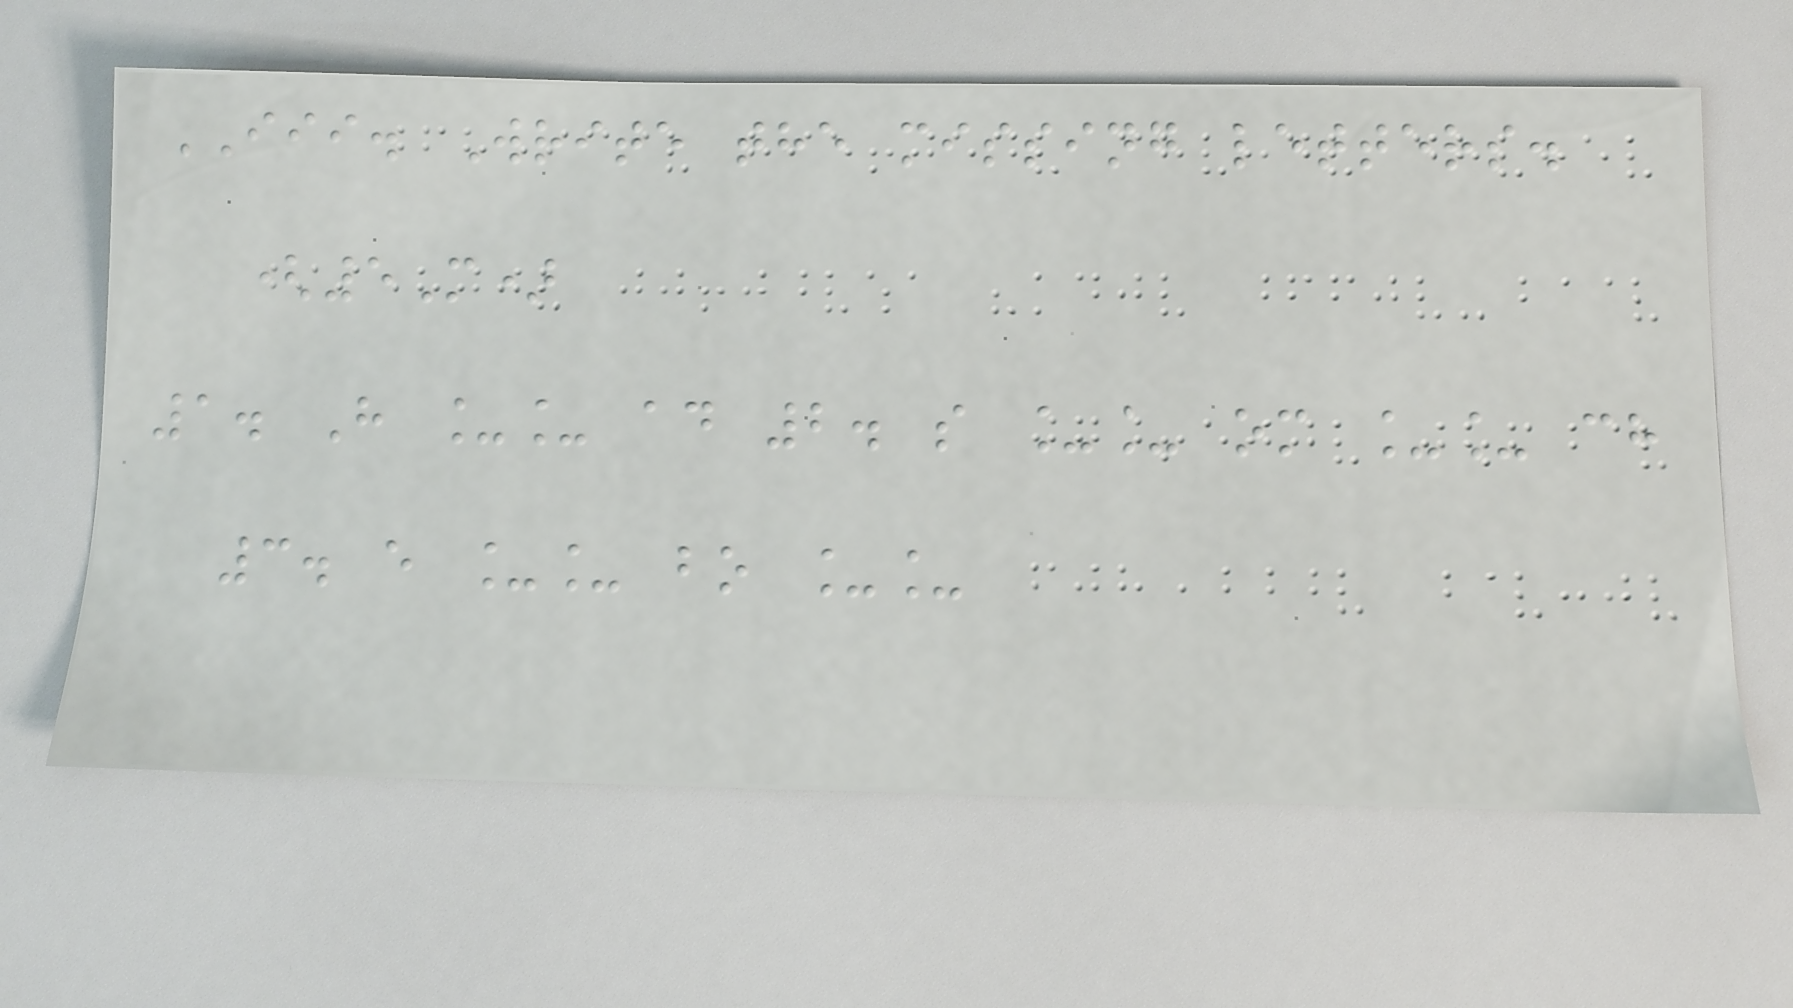III. Write the missing letters.
(5M)
1. H __ ad 2. s __ om __ ch
3. e __ bo __
